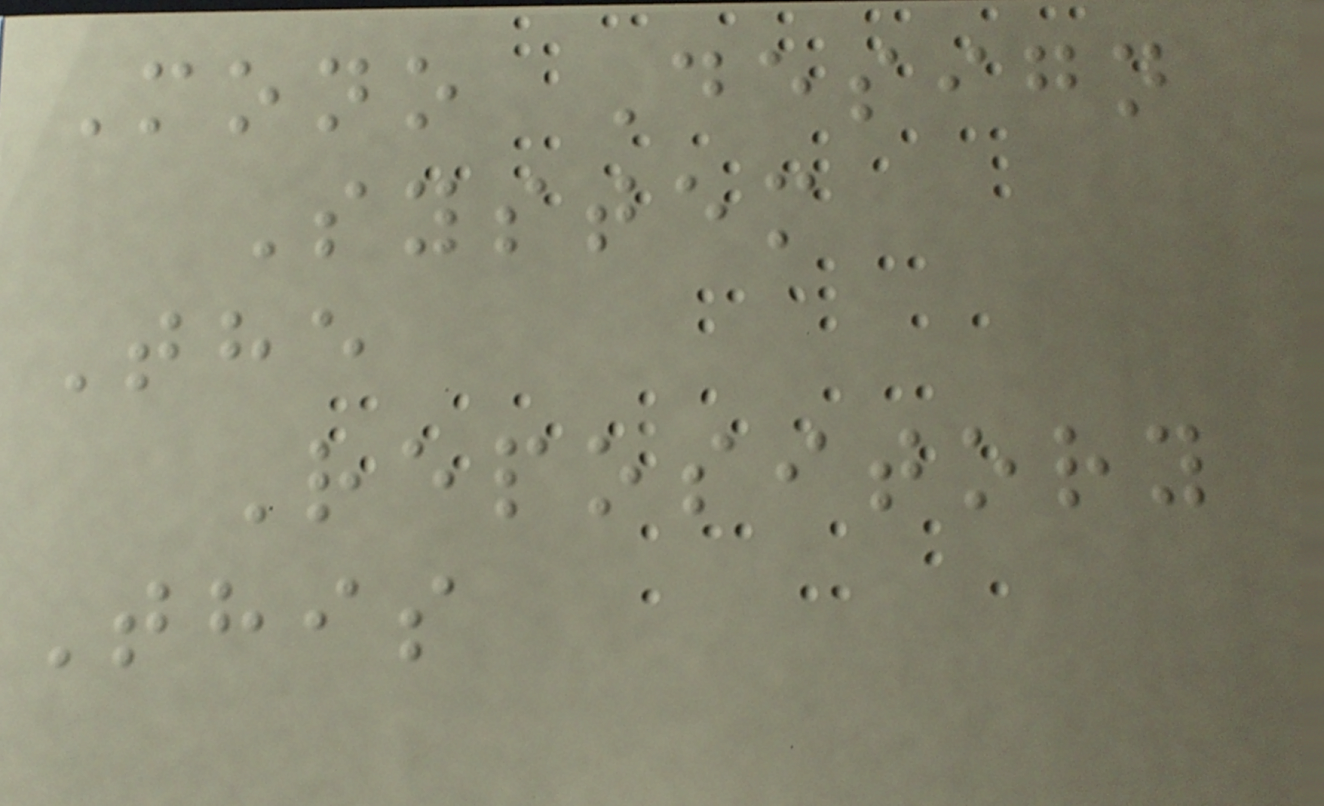Mono Design
System
The
Repository
This
